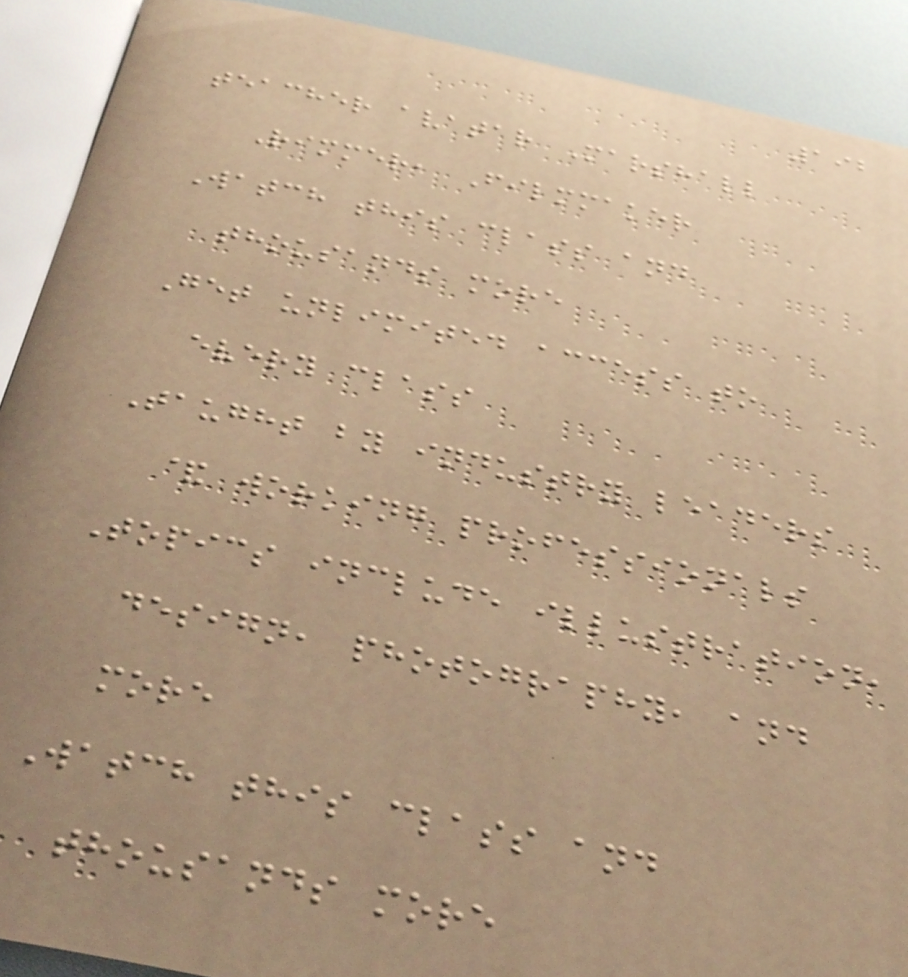192
teacher avatar Marshall
Rimmer, Filmmaker
Watch this class and
thousands more
Get unlimited access to
every class
Taught by industry leaders
& working professionals
Topics include illustration,
design, photography, and
more
Watch this class and
thousands more
